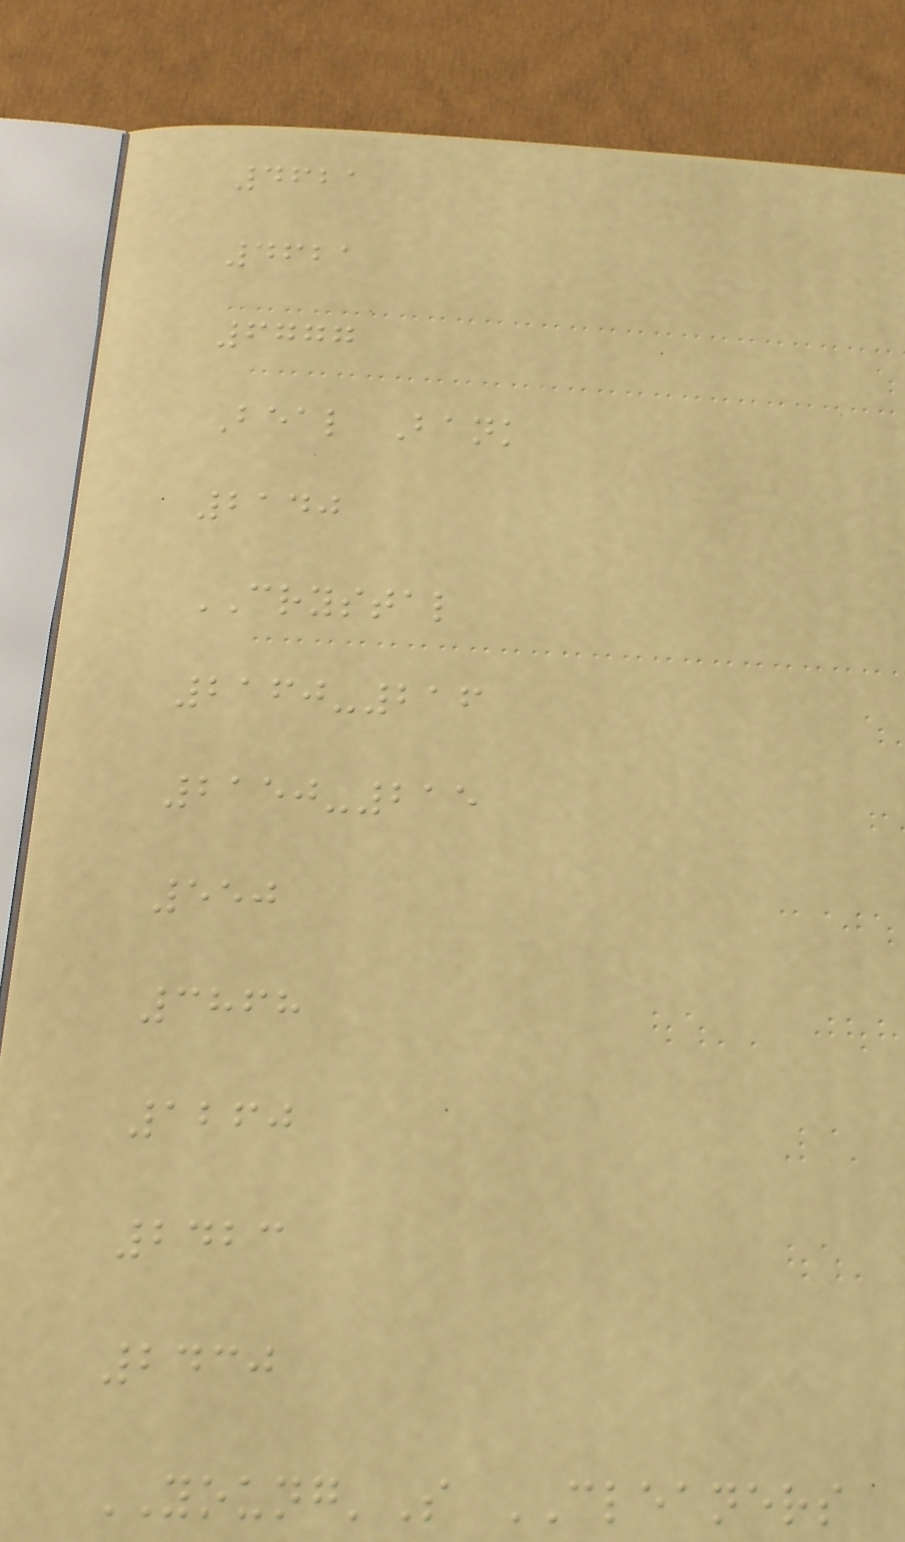4621
4621
6777
Beal Bank
2140
CRYSTAL
2160-216
2150-215
550
3868
1260
2423
2430
YOUNG'S CLEANERS
